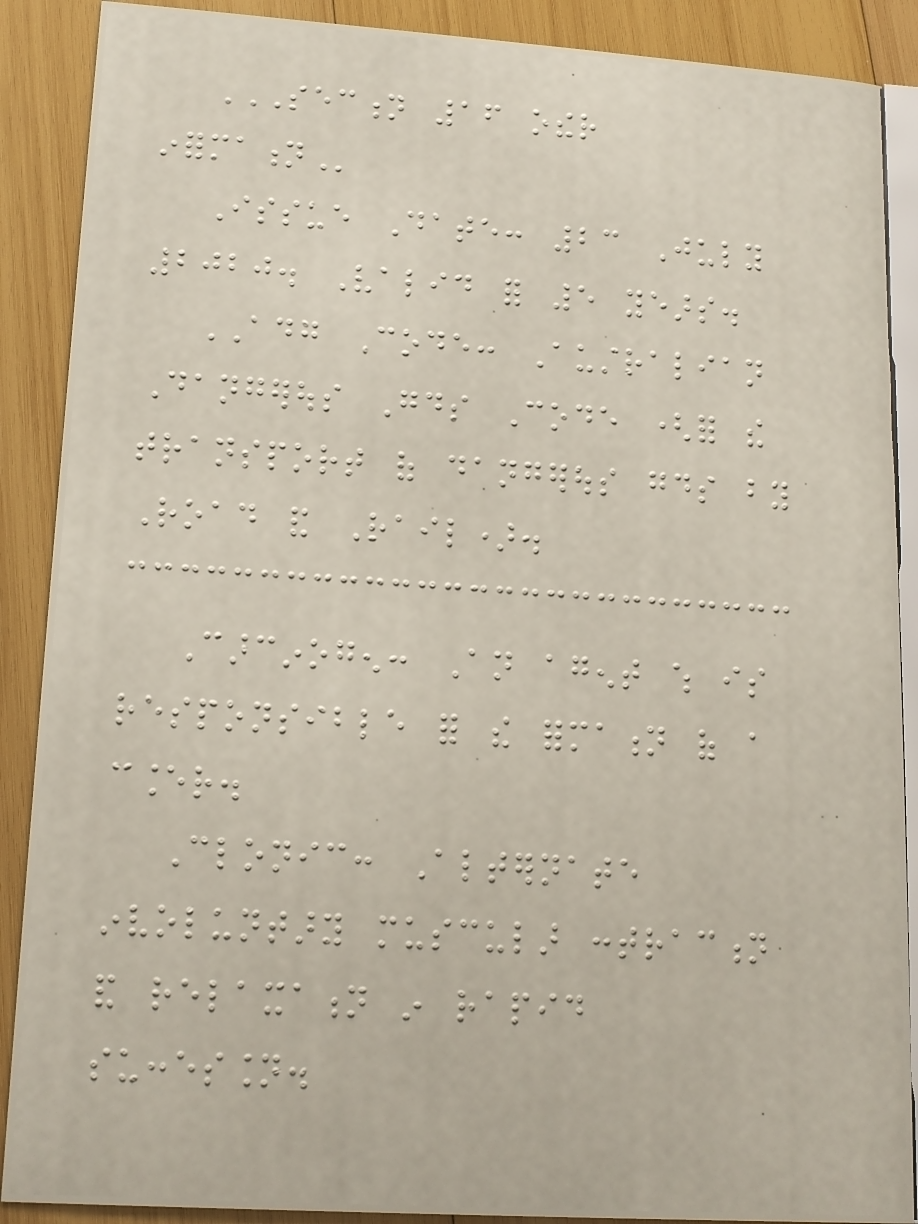SECTION 16 OTHER
INFORMATION
Issue Date: 23 July
2020. Valid for 5 years.
ADG Code: Australian
Dangerous Goods Code (for the
transport of dangerous goods by
Road and Rail).
Carcinogen: An agent which is
responsible for the formation of a
cancer.
Clonic: Alternate
involuntary muscular contraction
and relaxation in rapid
succession.
